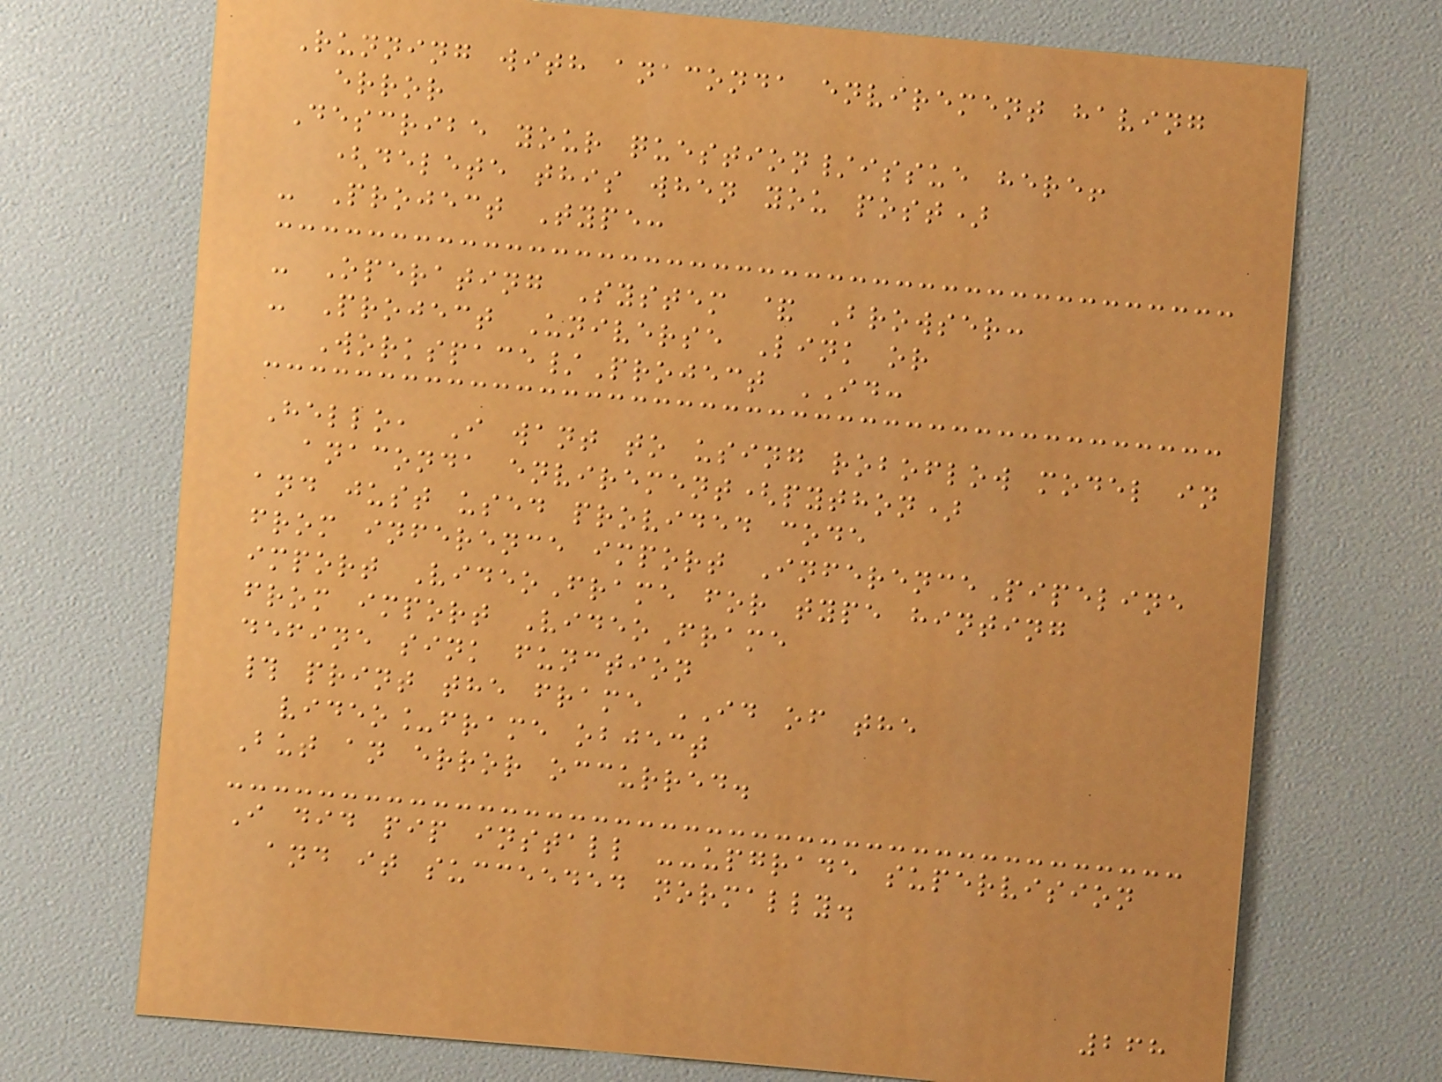Running with anaconda envirement having
error
Describe your question/issue here!
(delete this when you post)
- Project Type:
- Operating System & Browser:
- Project Universe Link or
Workspace/Project ID:
Hello, I want to using roboflow model in
anaconda envirement(python)
and just used provided code
from inference import InferencePipeline
import VideoFrame for type hinting
from import VideoFrame
define sink function
# print the frame ID of the
video_frame object
But an error occurred.
I did pip install --upgrade supervision
and it succeeded normally.
268
